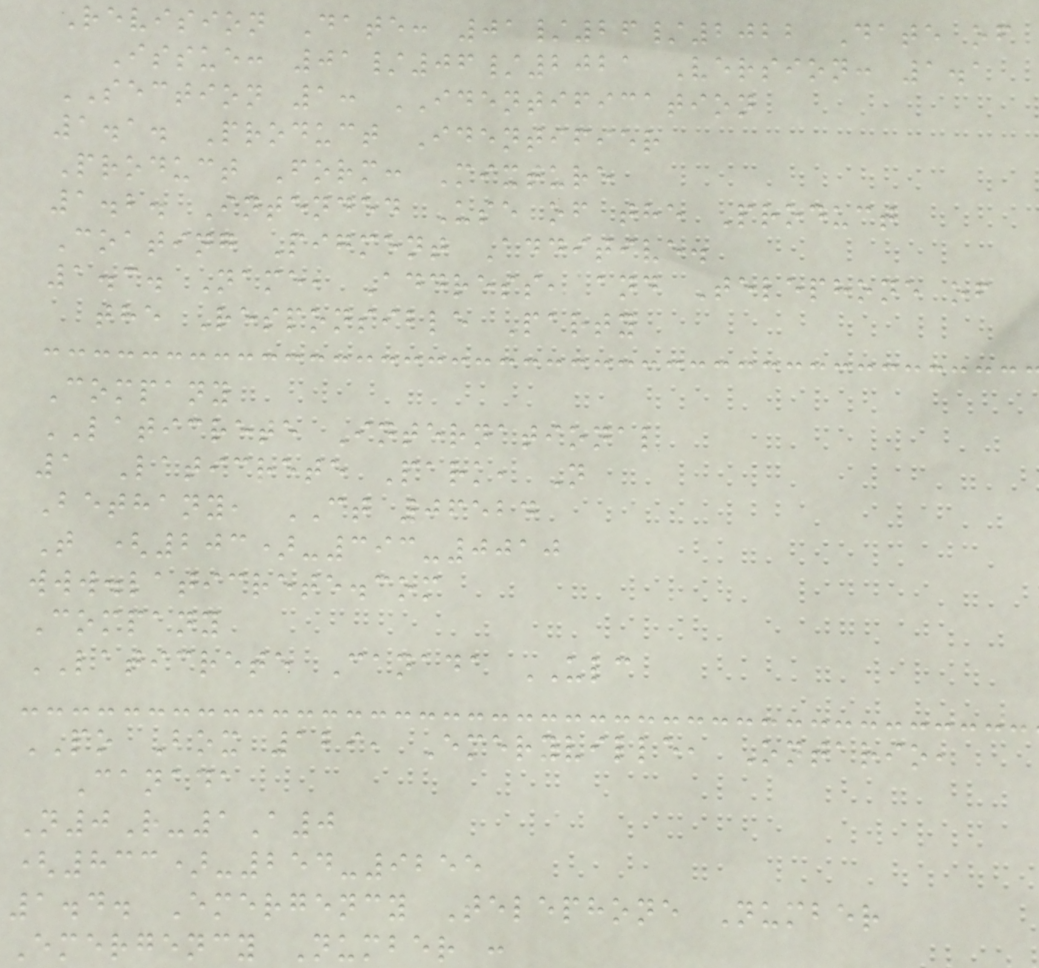Revision Date: 01/26/2022 Date of
Issue: 01/06/2021 Version: 1.1
SECTION 1: IDENTIFICATION
1.1. Product Identifier
Product Form: Mixture
1.2. Intended Use of the Product
Coating Pigment Additive.
1.3. Name, Address, and Telephone of
the Responsible Party
Company
LATICRETE International
1 Laticrete Park, N
Bethany, CT 06524
T (203)-393-0010
www.laticrete.com
Company
LATICRETE Canada ULC
PO Box 129, Emeryville, Ontario,
Canada
N0R-1A0
(833)-254-9255
1.4. Emergency Telephone Number
Emergency Number :
